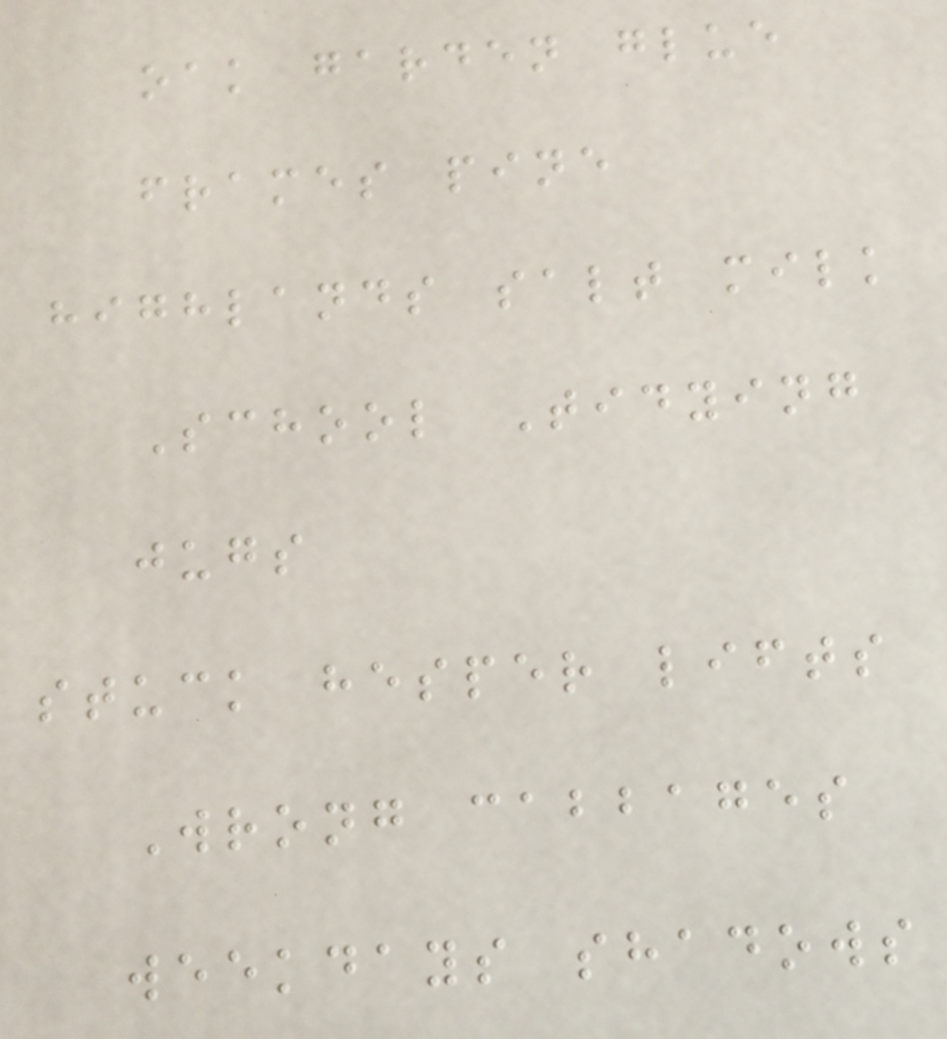oak garden glue
frames pine
highlands salt milk
School Tidying
jugs
stuck hesper lifts
Wrong cabbages
weekdays shadows
